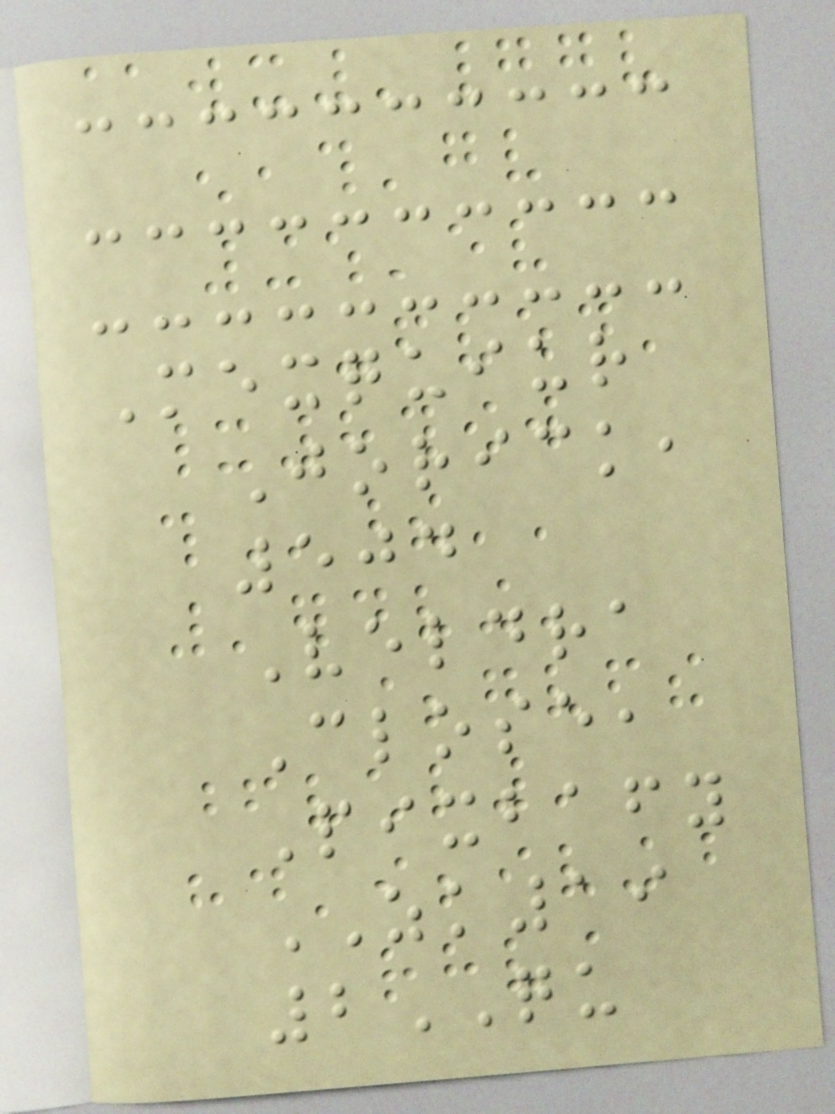Mexquiur
Jorick,
504
Veldra
Close,
Pixbafy
ZK19
2QU
